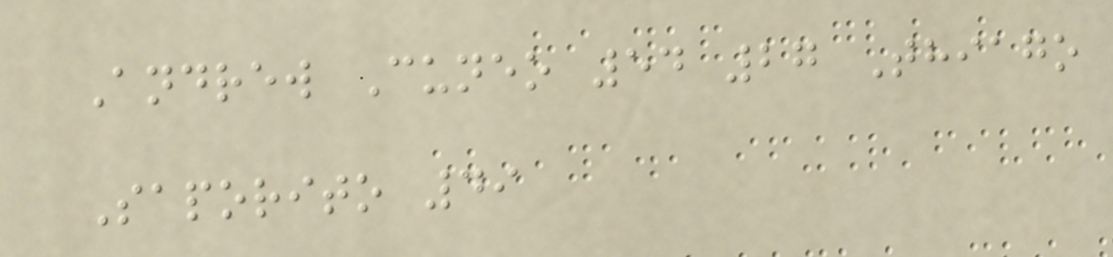Andrew Cuneo 54 27 Thiago
Saporito 49
